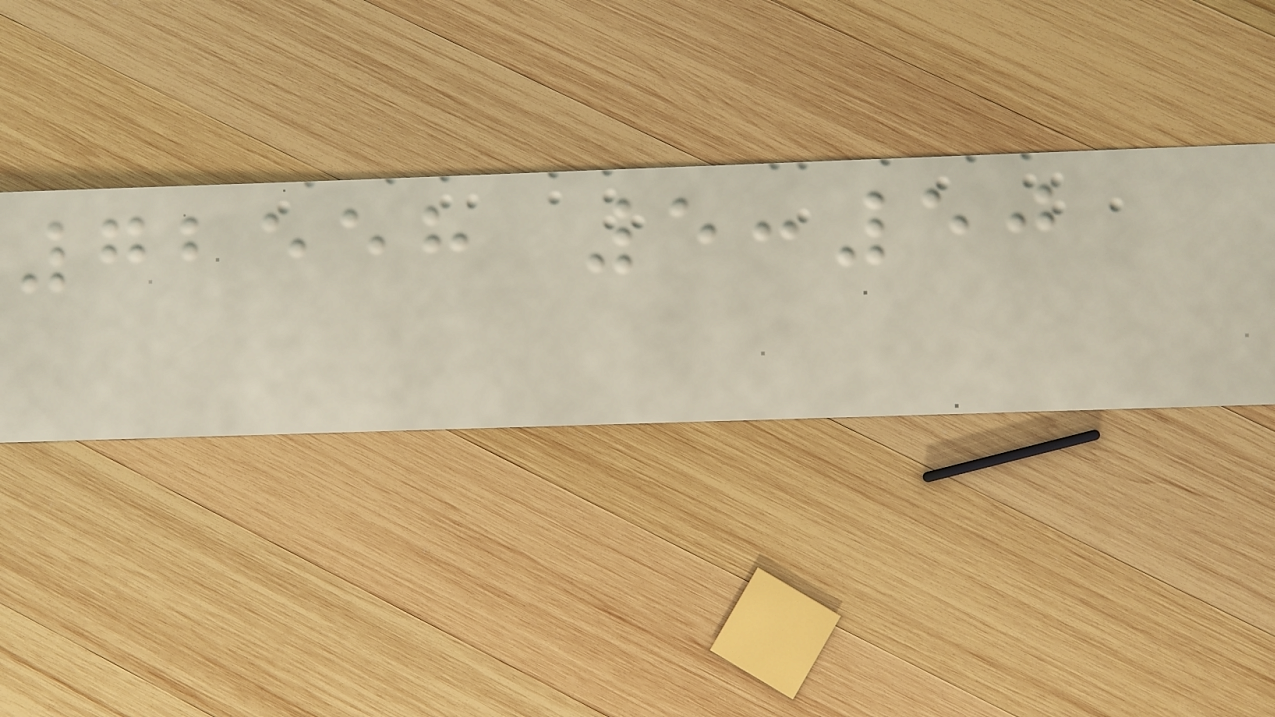72558 5:50
